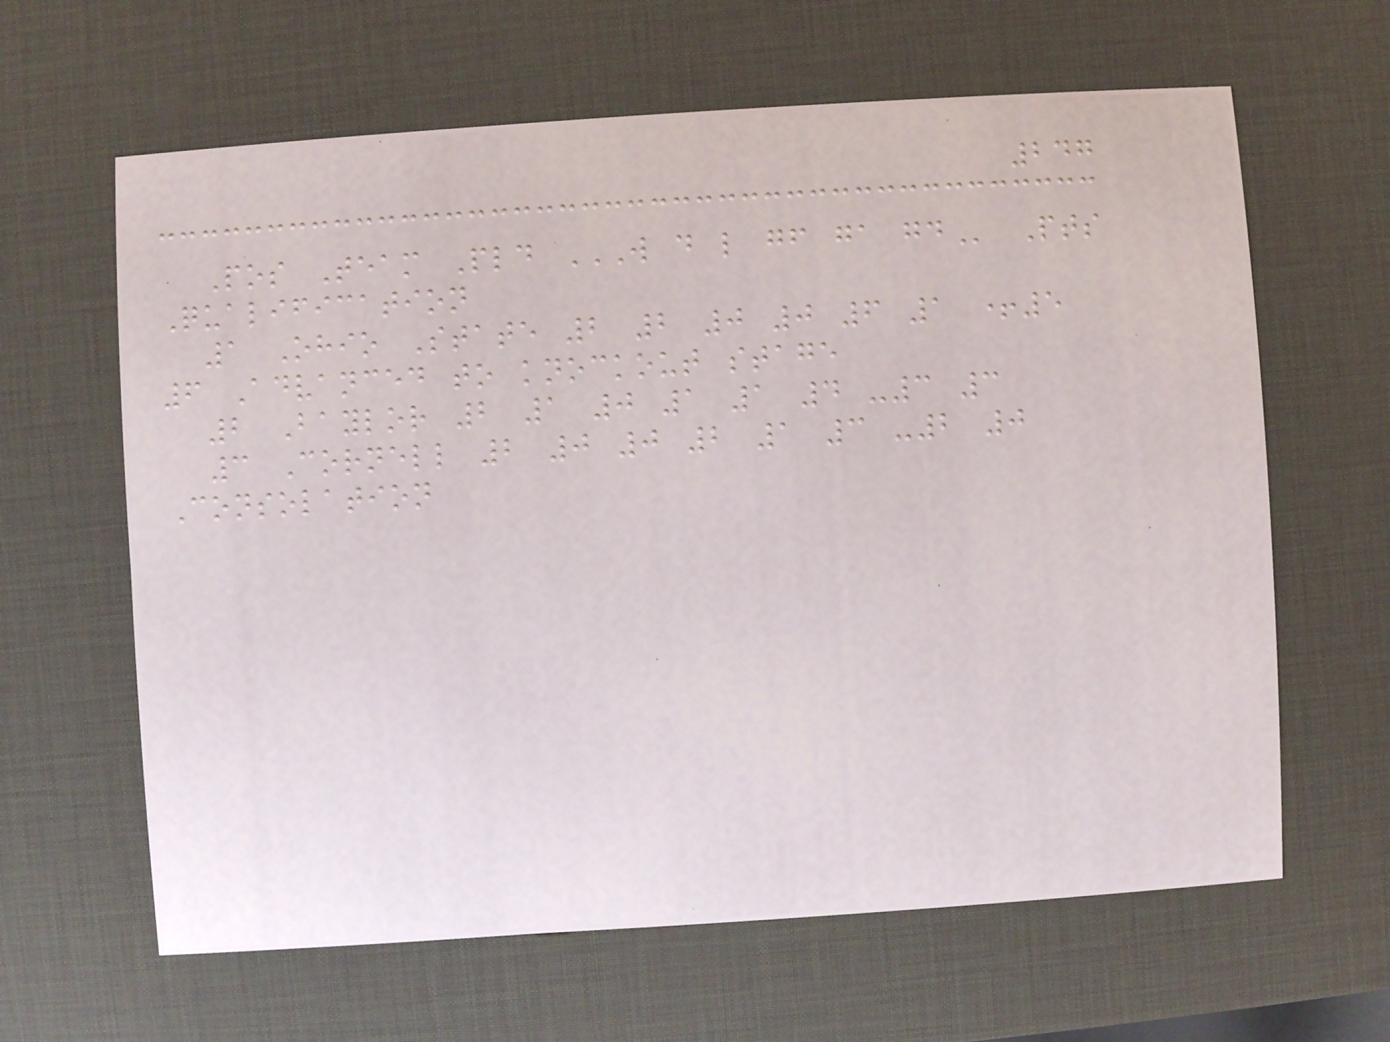247
Pos Team Pld W D L GF GA GD Pts
Qualification
1 Ohio State 2 2 0 0 6 1 +5
6 Advanced to knockout stage
2 Baylor 2 1 0 1 1 4 -3 3
3 Cornell 2 0 0 2 1 3 -2 0
Consolation
